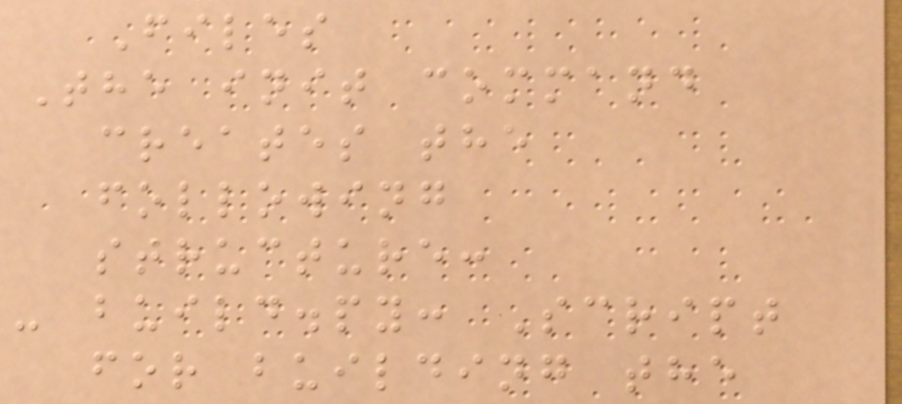Files
The init command
creates the
following
structure:
- build.py: Script
for building the
